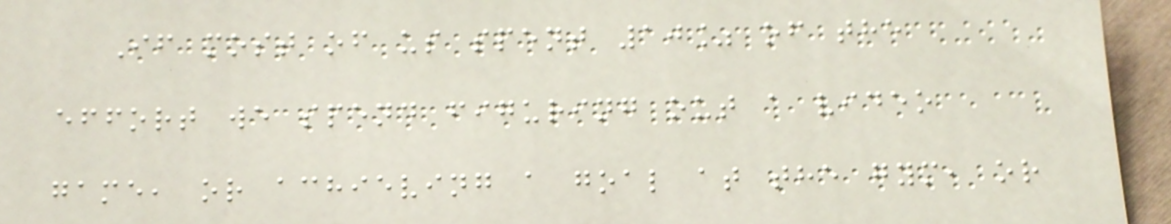If most of us spent 10% of the
effort we spend figuring out a video
game, or achieving a goal at the gym, or
